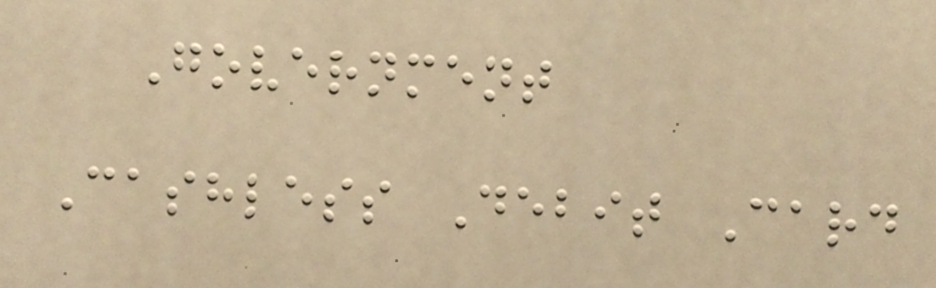Government
Cashless Debit Card
